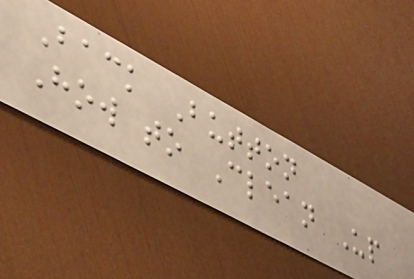Back Button
How to Clean Up
